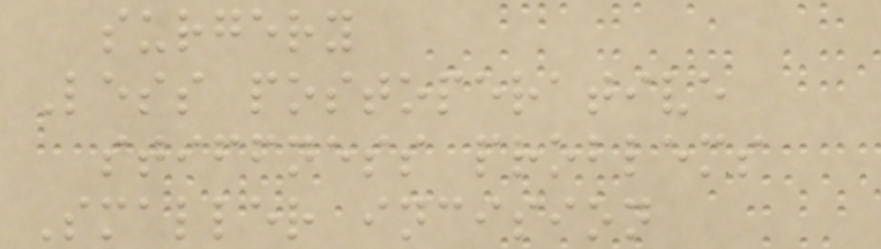surgery
Less postoperative
stiffness problems
Smaller incision
